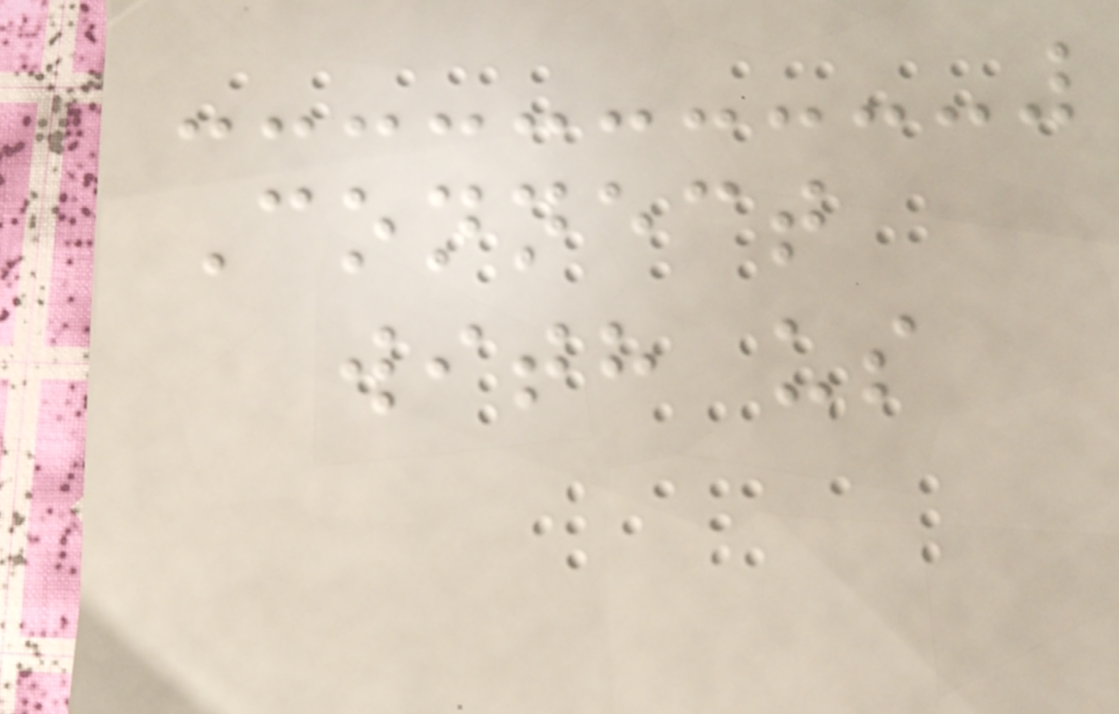Connect
with us
